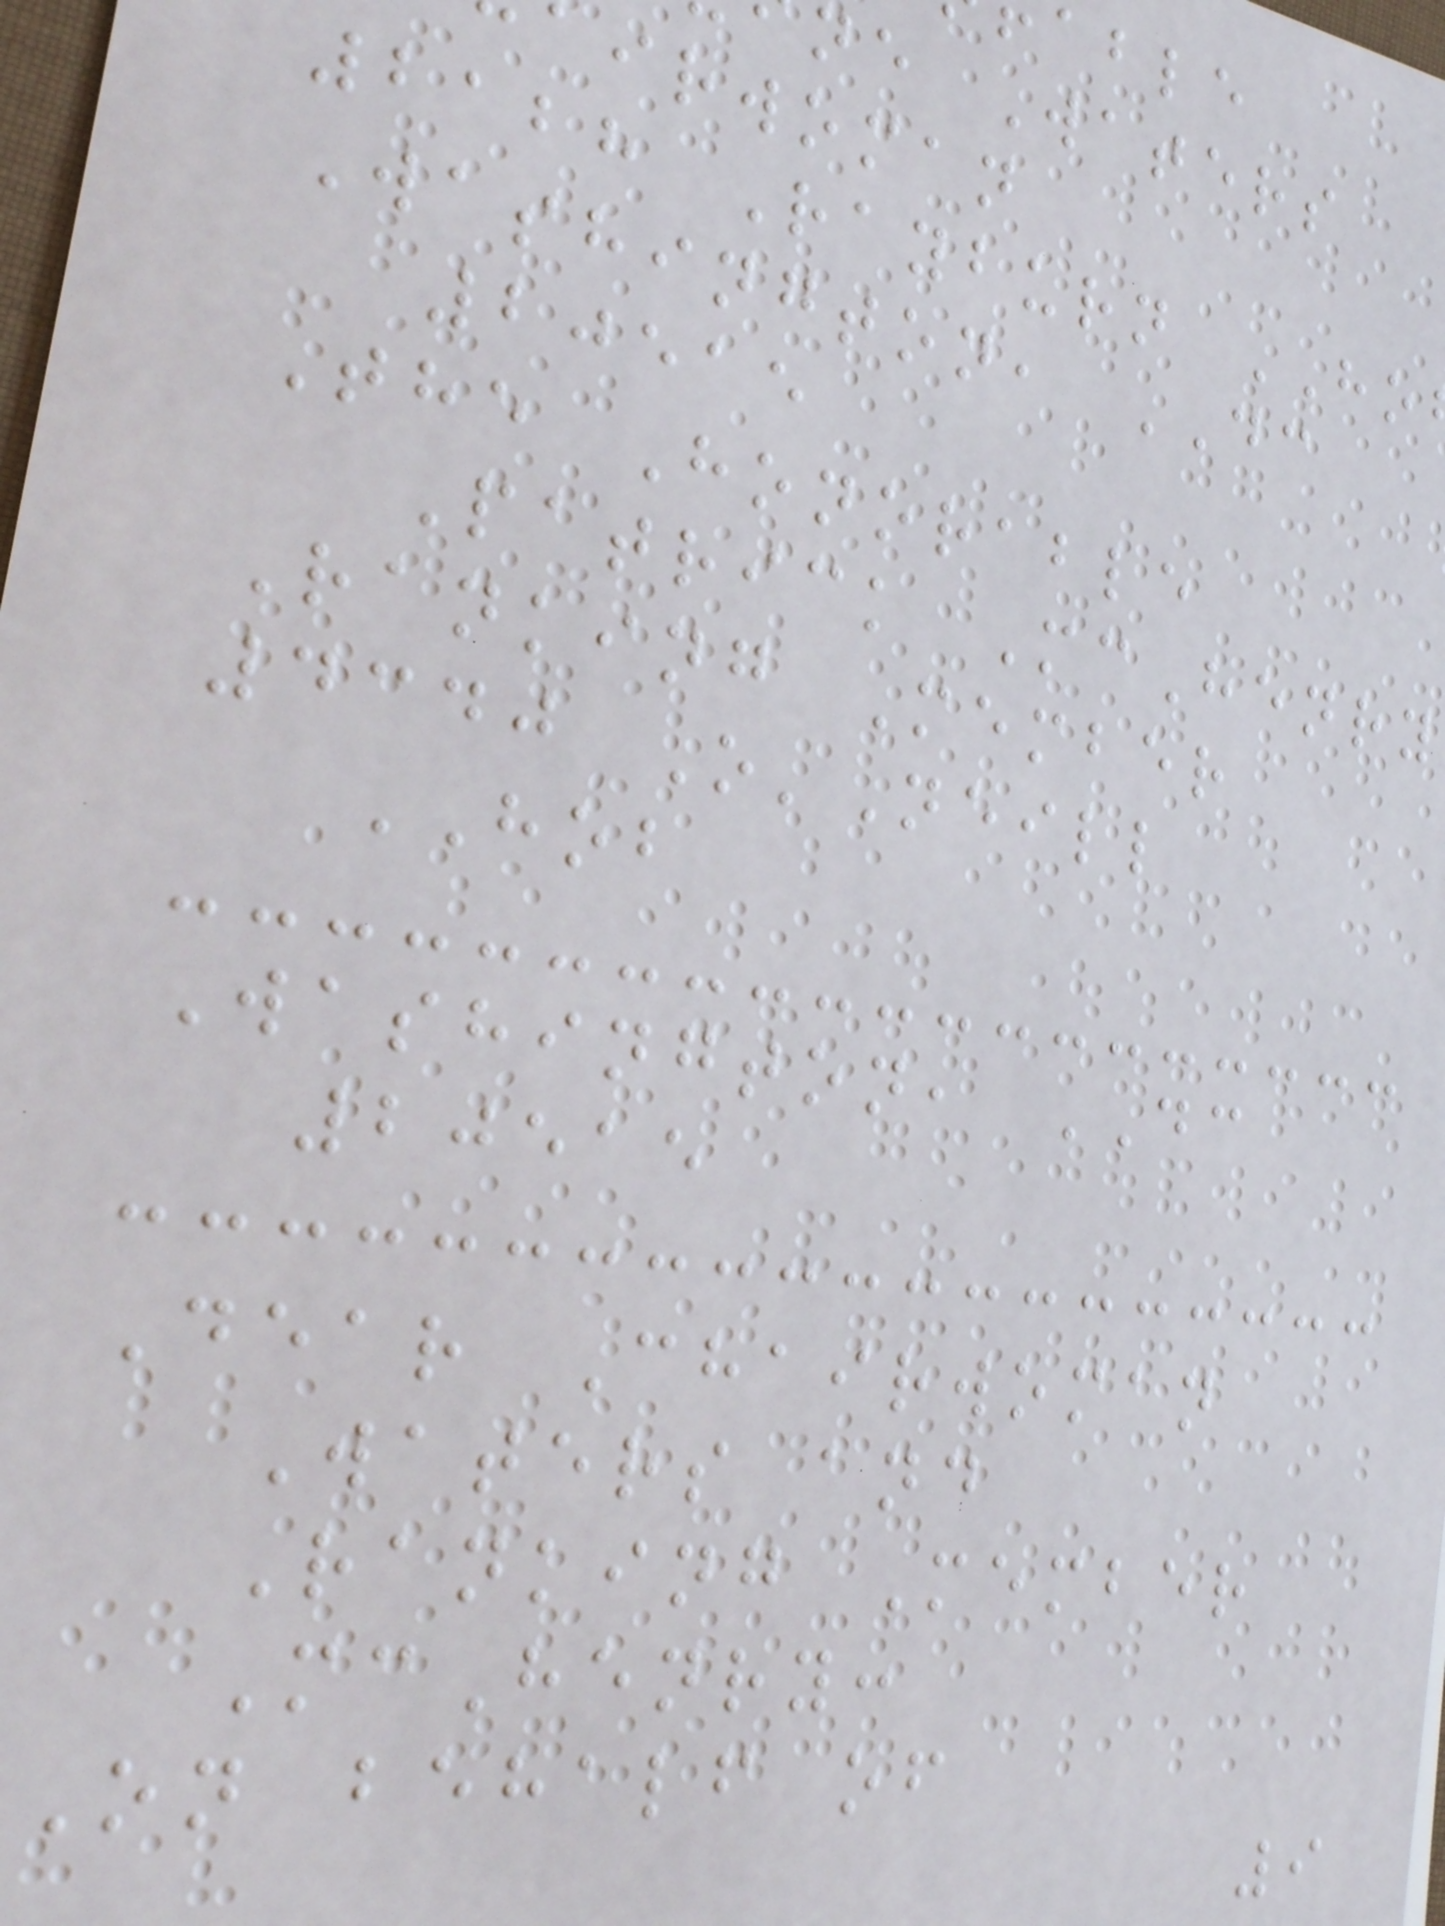able
ne Waters
irwoman
2128 Rayburn HO
Washington, DC
20515
The Honorable
Patrick McHenry
Ranking Member
4340 O'Neill
HOB
Washington, DC
20515
Dear Chairwoman
Waters and
Ranking Member
McHenry:
On behalf of
9
